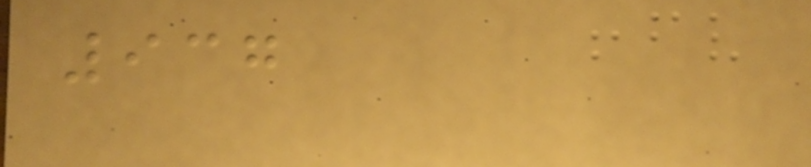937
